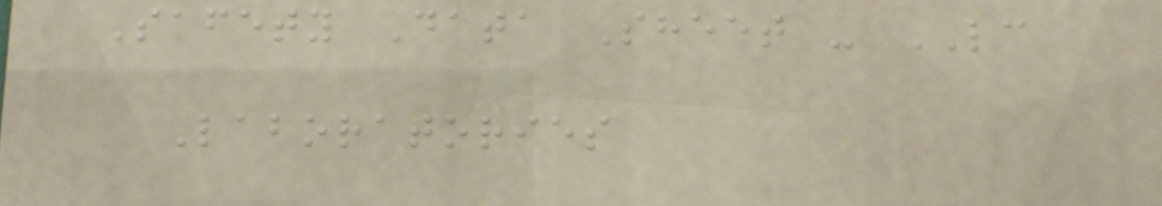Safety Data Sheet - LC
Laboratories
